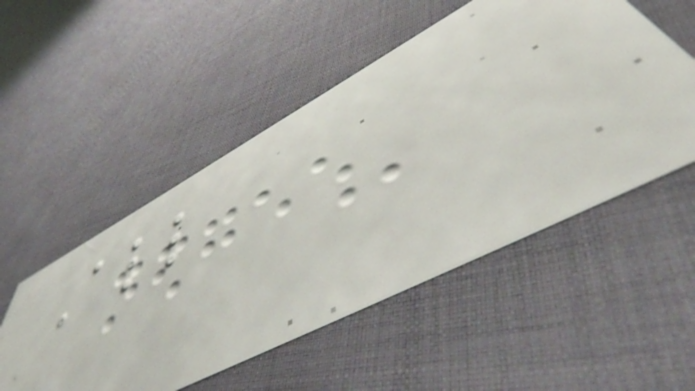All
